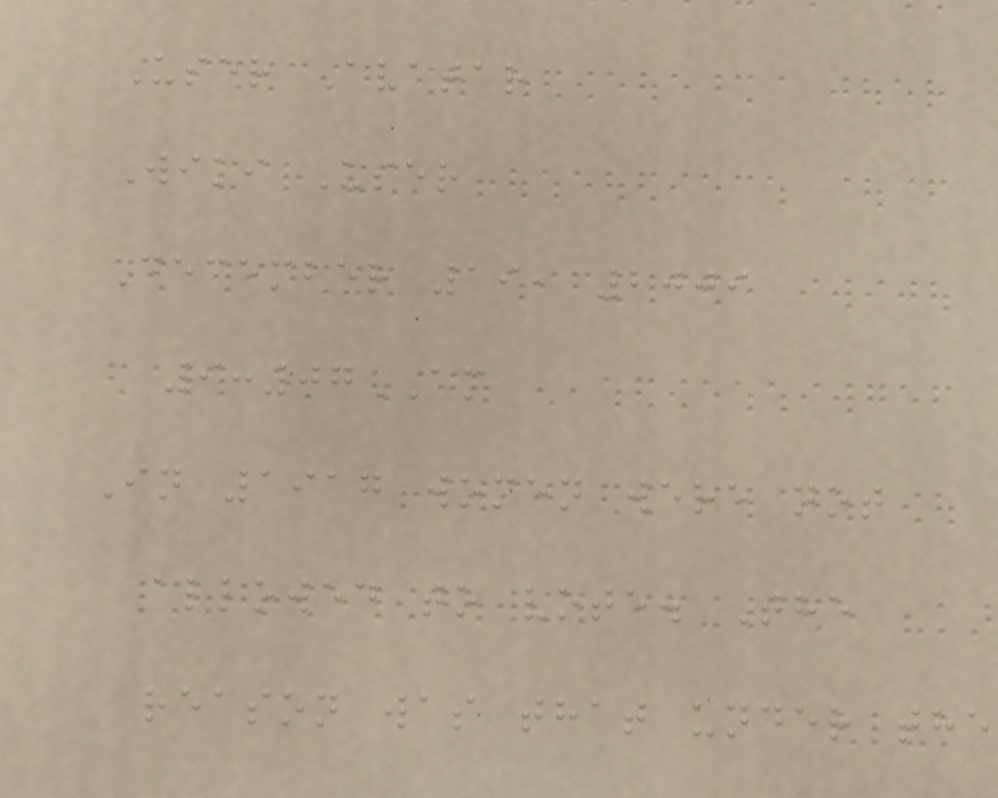User Avatar
Wiki User
December 19, 2009
9:07AM
In 1917 women were not
allowed to vote. The
reason was that under the
